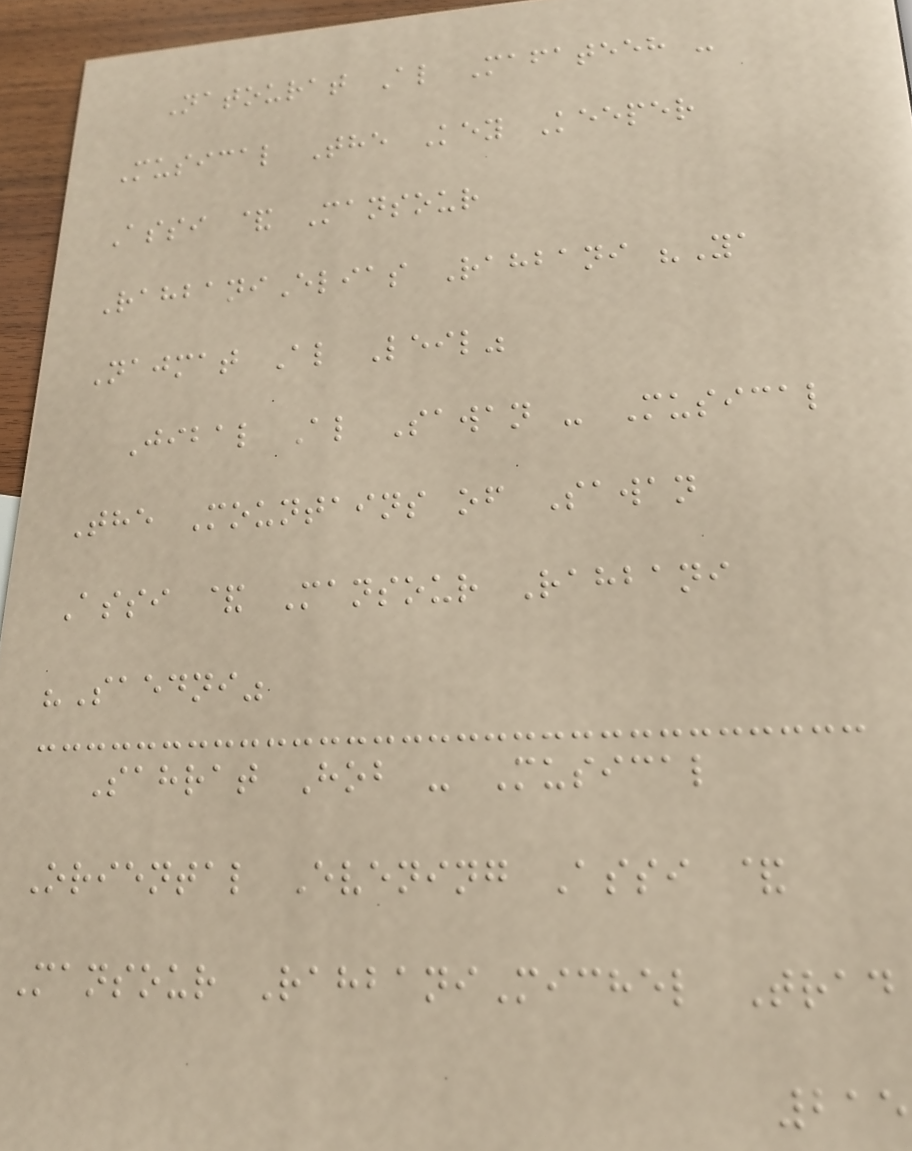Natourat Al Mafateeh -
Musical The Key Keeper
Assi & Mansour
RahbaniElias Rahbani "Ya
Najmat Al Leil"
Jibal Al Sawan - Musical
The Mountains of Sawan
Assi & Mansour Rahbani
"Saedni"
Sahrat Hob - Musical
Oriental Evening Assi &
Mansour RahbaniMichel Trad
215
